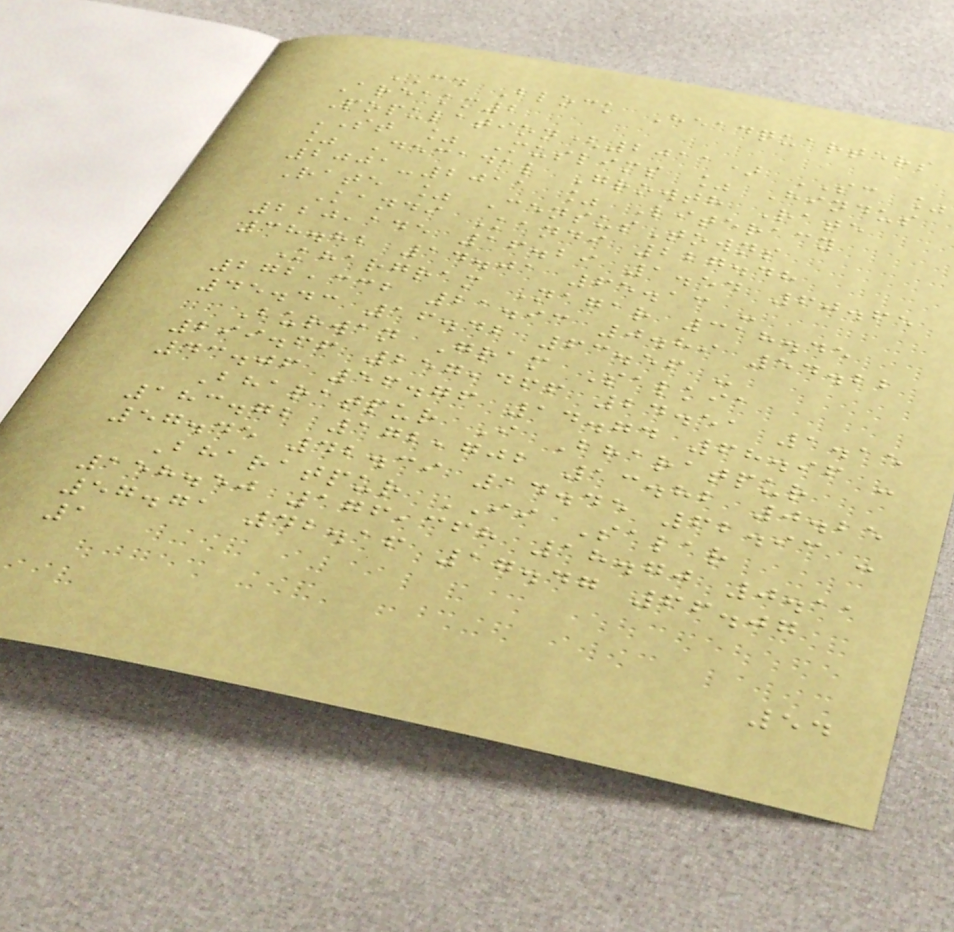CD Block Headquarters
Areakm2
Population(2011) SC %
ST % Muslims % Hindus
% Decadal Growth Rate
2001-2011 % Literacy
Rate % CensusTowns
Kandi Kandi 227.48
220,145 16.29 1.54 60.65
38.82 14.01 65.13 -
Khargram Nagar 318.45
272,332 21.93 0.89 54.22
45.43 16.42 63.56 -
Burwan Gram Salkia
299.66 257,466 24.51 1.15
43.06 56.76 14.74 68.96 -
Bharatpur I Bharatpur
183.72 172,702 13.82 0.25
57.45 42.39 14.45 62.93 -
Bharatpur II Salar
158.50 176,368 18.70 0.11
57.71 42.16 17.47 66.07
1
54
